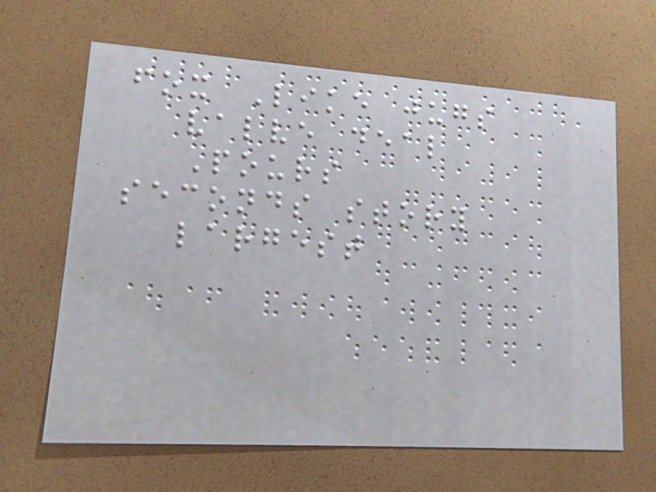fox Like jugs
valve deal
Pours
seconds story
largest
